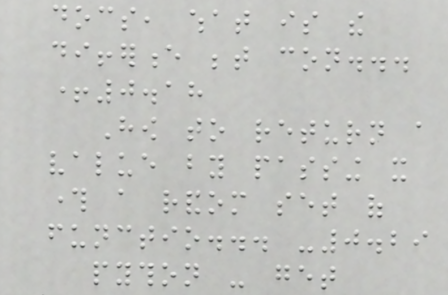docs, what is the
difference between con...
+0.18
How to return a
value by passing it
through a random set of
functio... -0.29
python - get
